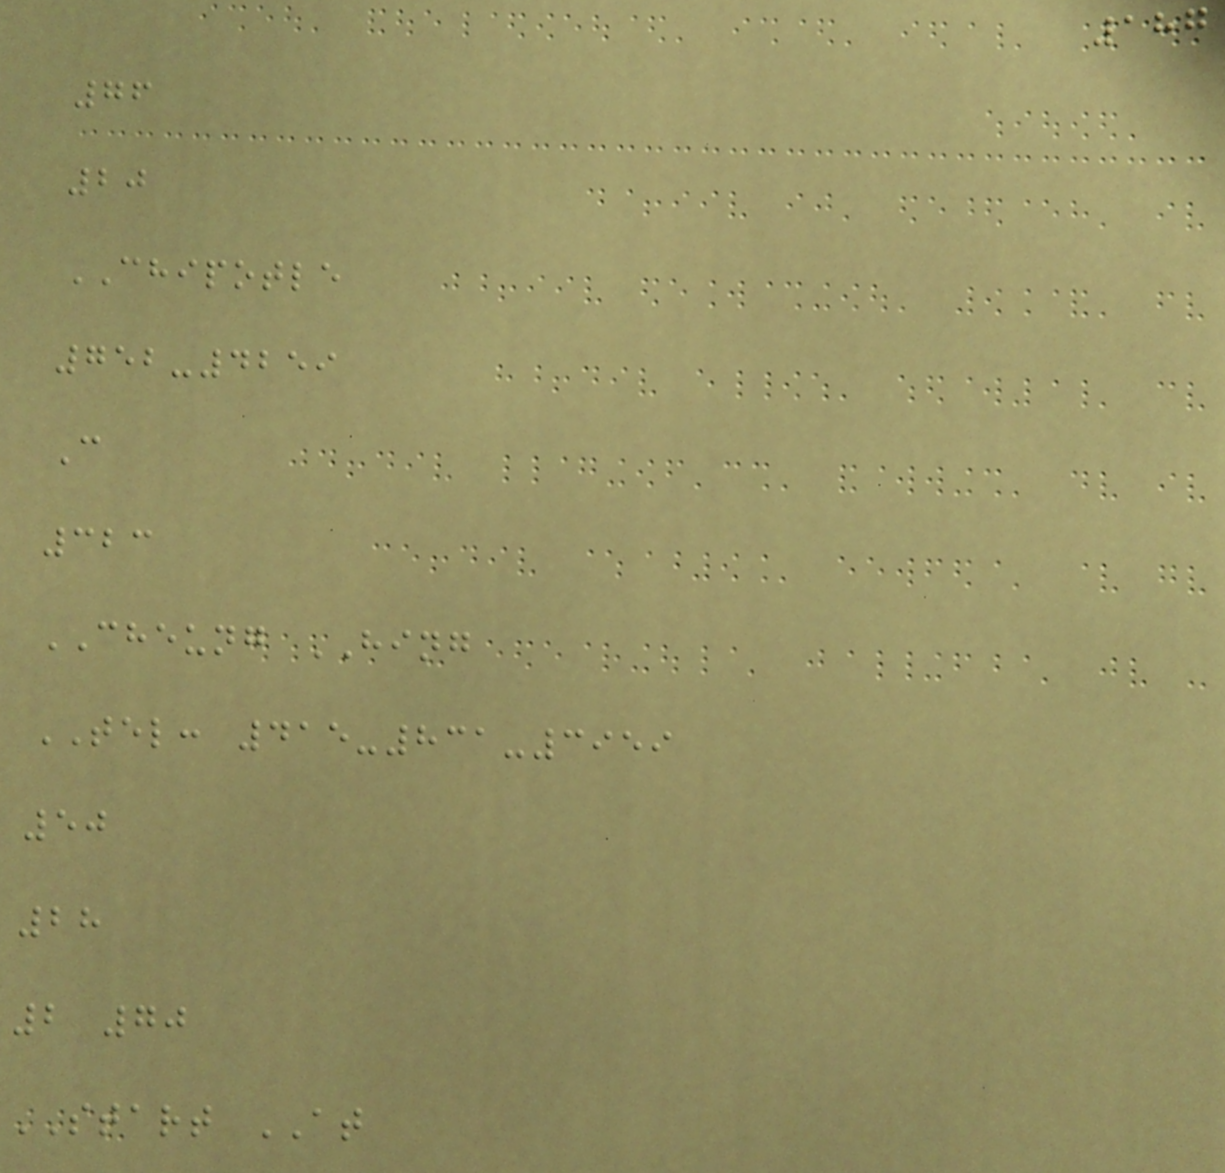187
76
20
CHIPOTLE
752-4259
C
323
CHEUNG HING
TEL: 415-831-3959
50
28
2 70
START AT
